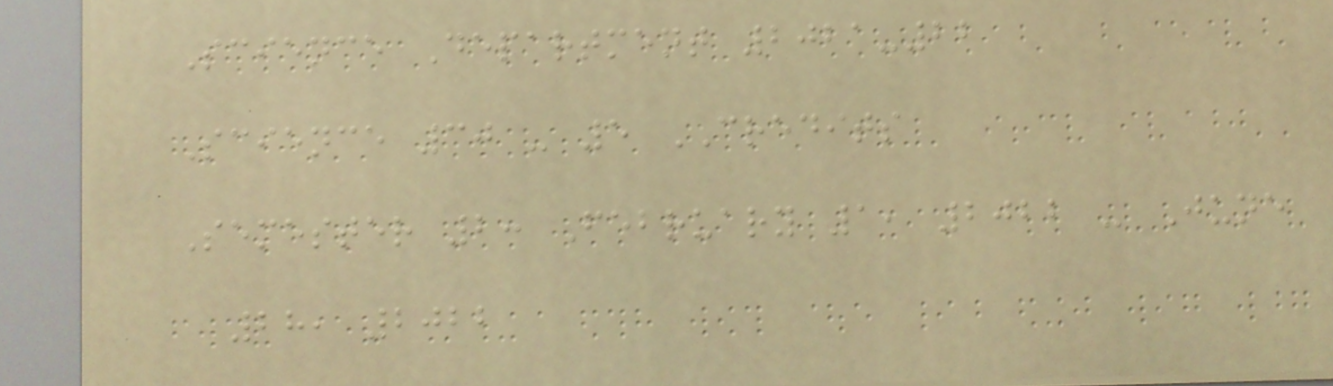Science Department 2021-22
Science 30 - 5 CREDITS
Semester 2: February 1, 2022 - June
28, 2022
